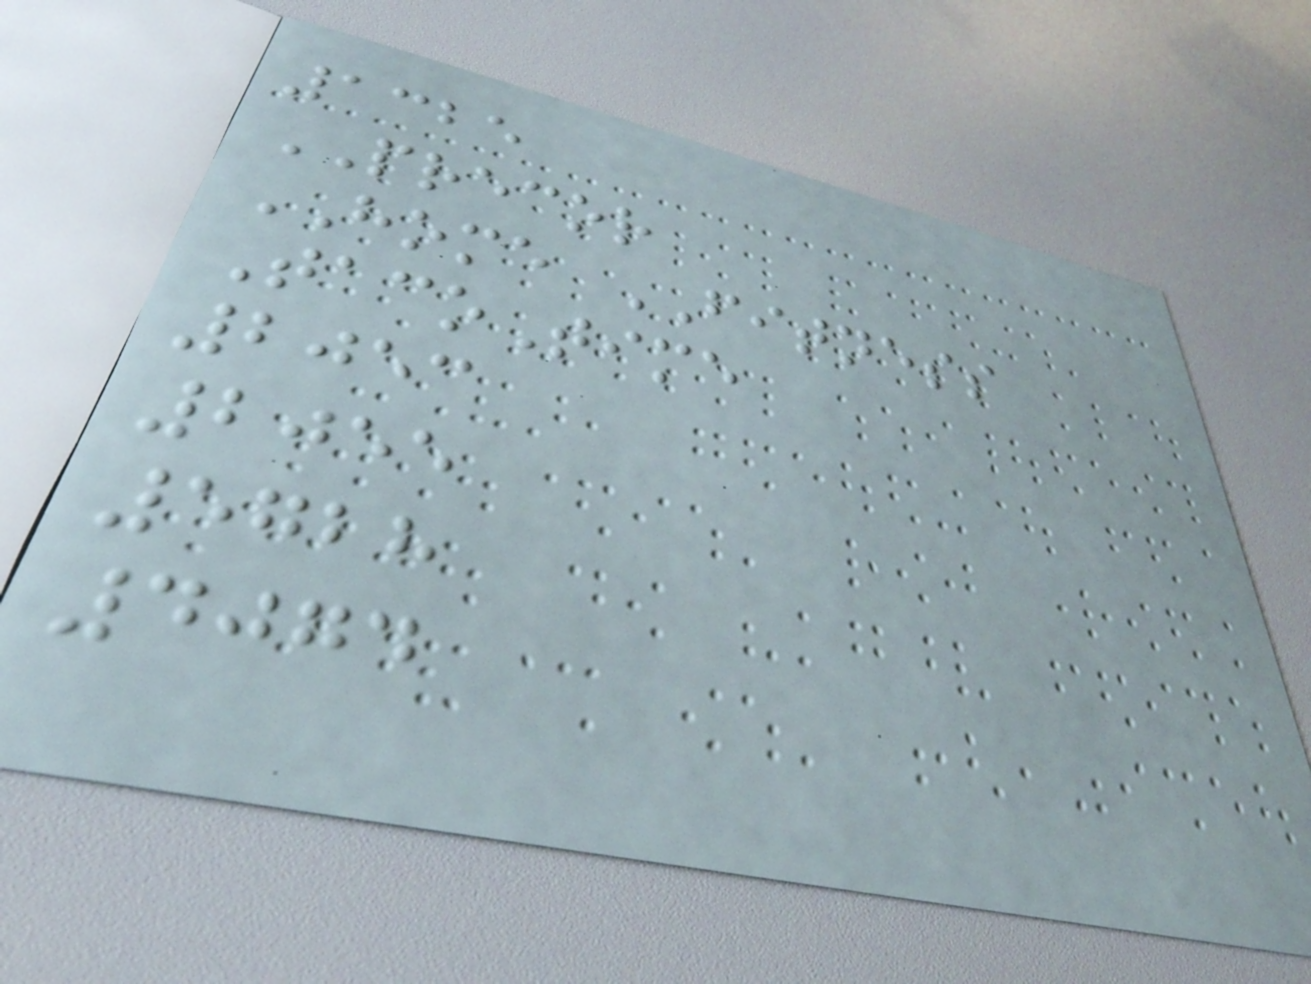1325
PRECOR
HOME FITNESS
TacoTime
2053
2055
5728
4074
